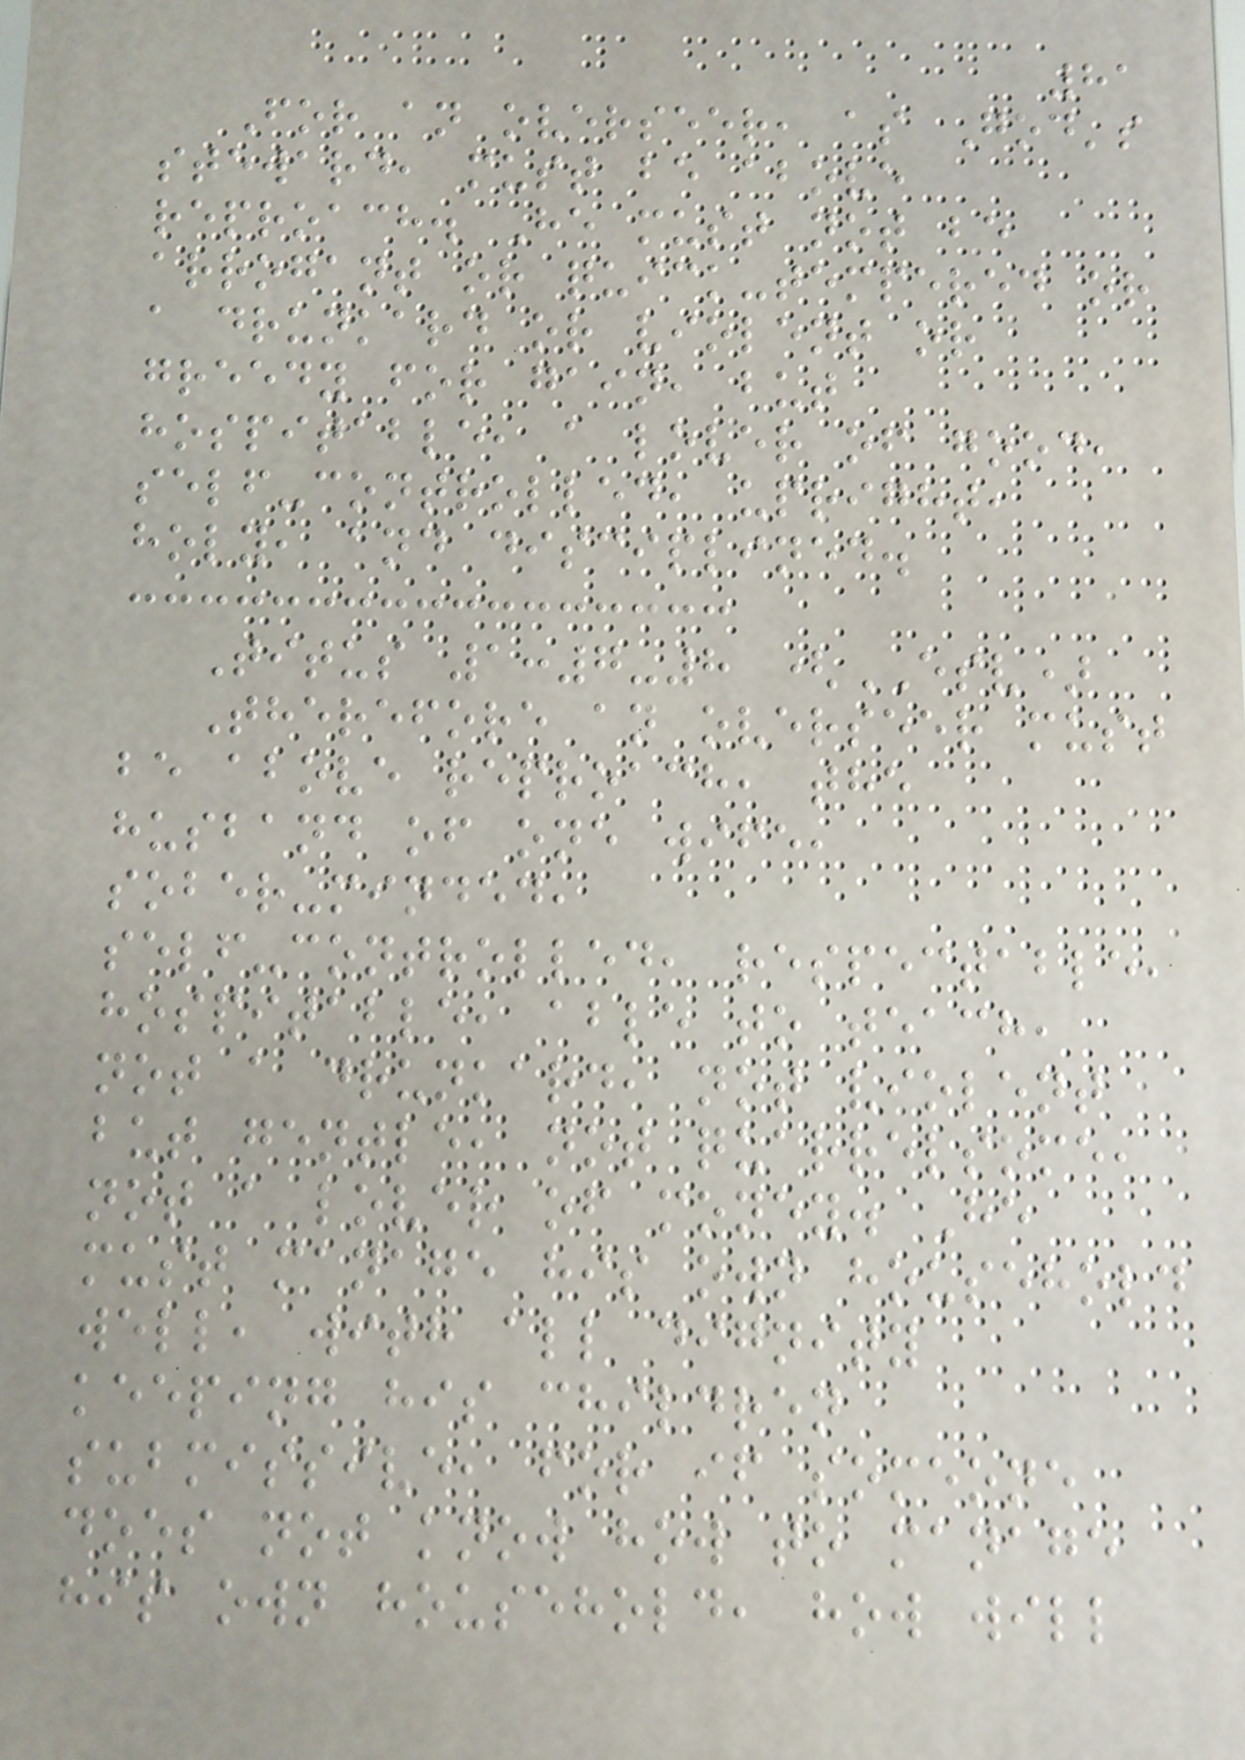81
For an overseer, as God's
steward, must be above
reproach. He must not be
arrogant or quick-tempered or
a drunkard or violent or
greedy for gain, but
hospitable, a lover of good,
self-controlled, upright,
holy, and disciplined.
Titus 1:7-8 (ESV)
Therefore an overseer must
be above reproach, the
husband of one wife,
sober-minded,
self-controlled, respectable,
hospitable, able to teach,
not a drunkard, not violent
but gentle, not quarrelsome,
not a lover of money. He
must manage his own household
well, with all dignity
keeping his children
submissive, for if someone
does not know how to manage
his own household, how will
